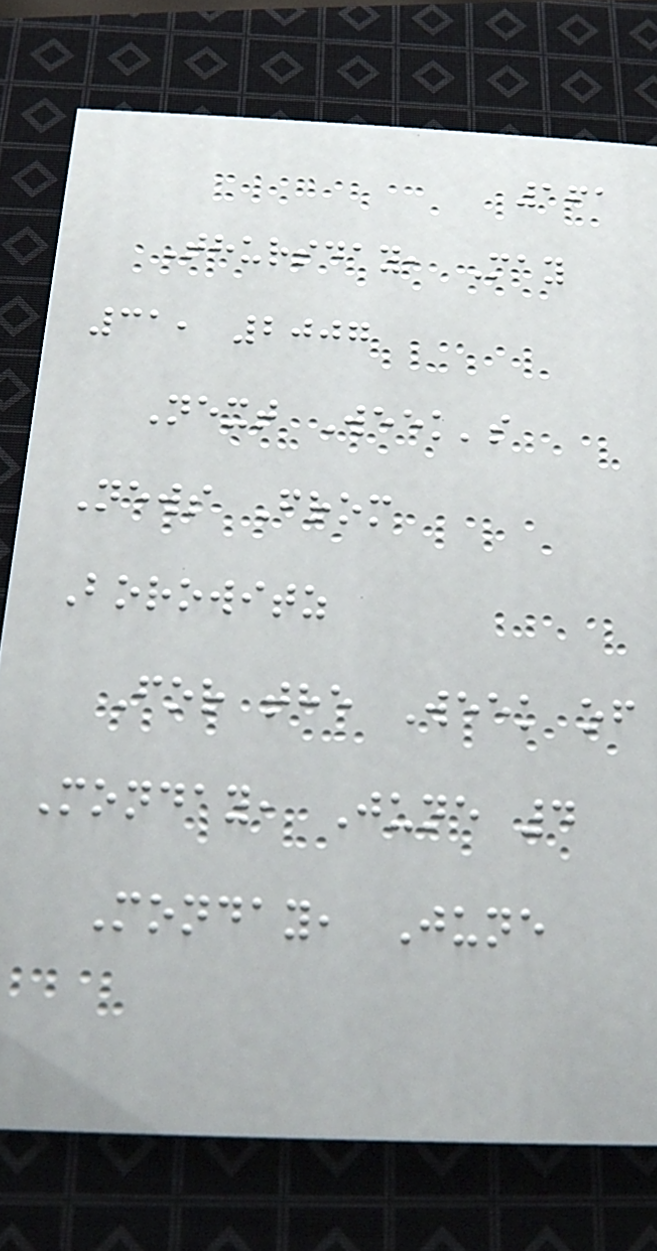161
Thursday, May
31, 2007
Next Week's
News From
Borowitz
For the Week of
Monday, June 4
Monday, June
